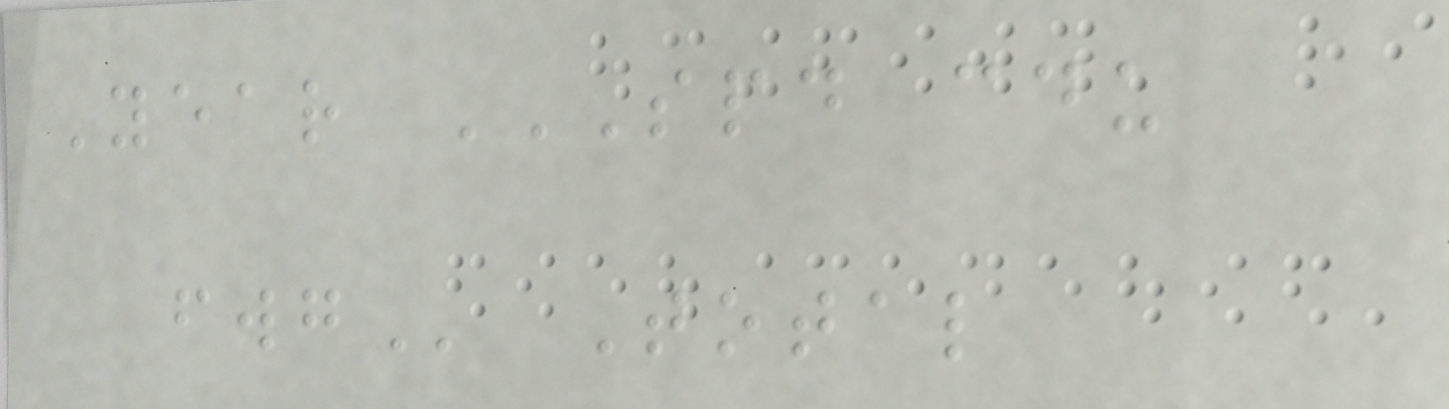Year SPD CDU
FWG Total
